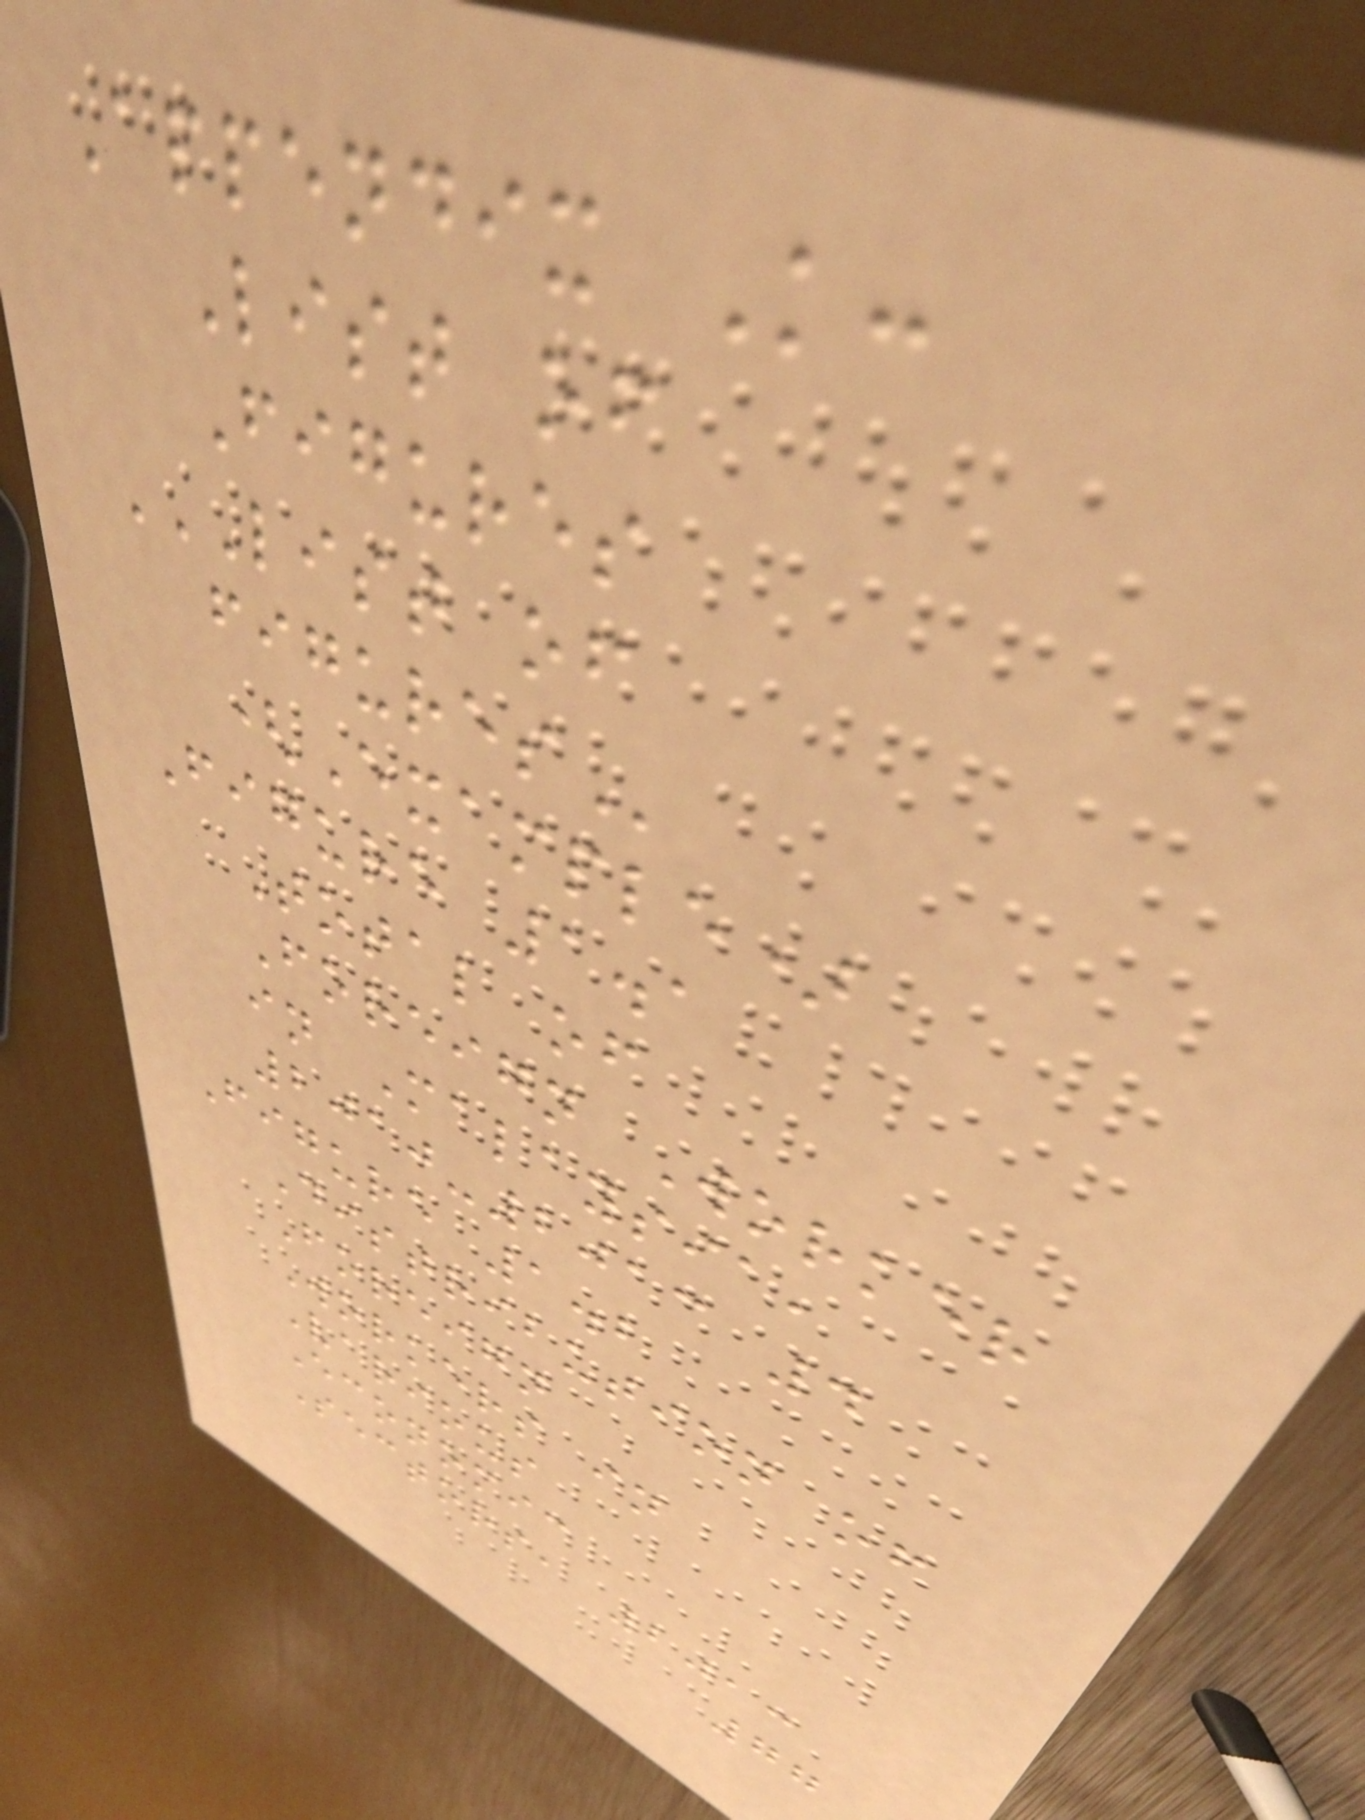Appendix K:
List of
Figures
LIST OF
FIGURES
(Example)
Figure 1.1
Total of
Foreign Worker
in Malaysia,
2010-2013 4
Figure 1.2
Distribution of
Foreign
Workers in
Various
Economic
Sectors, 2013
77
